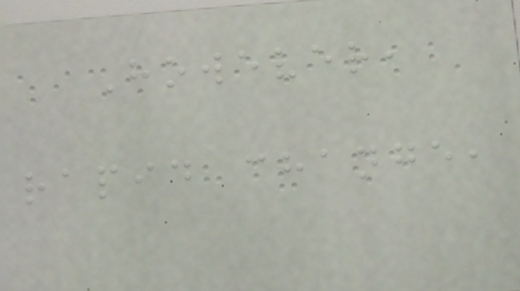However,
rapid change,
